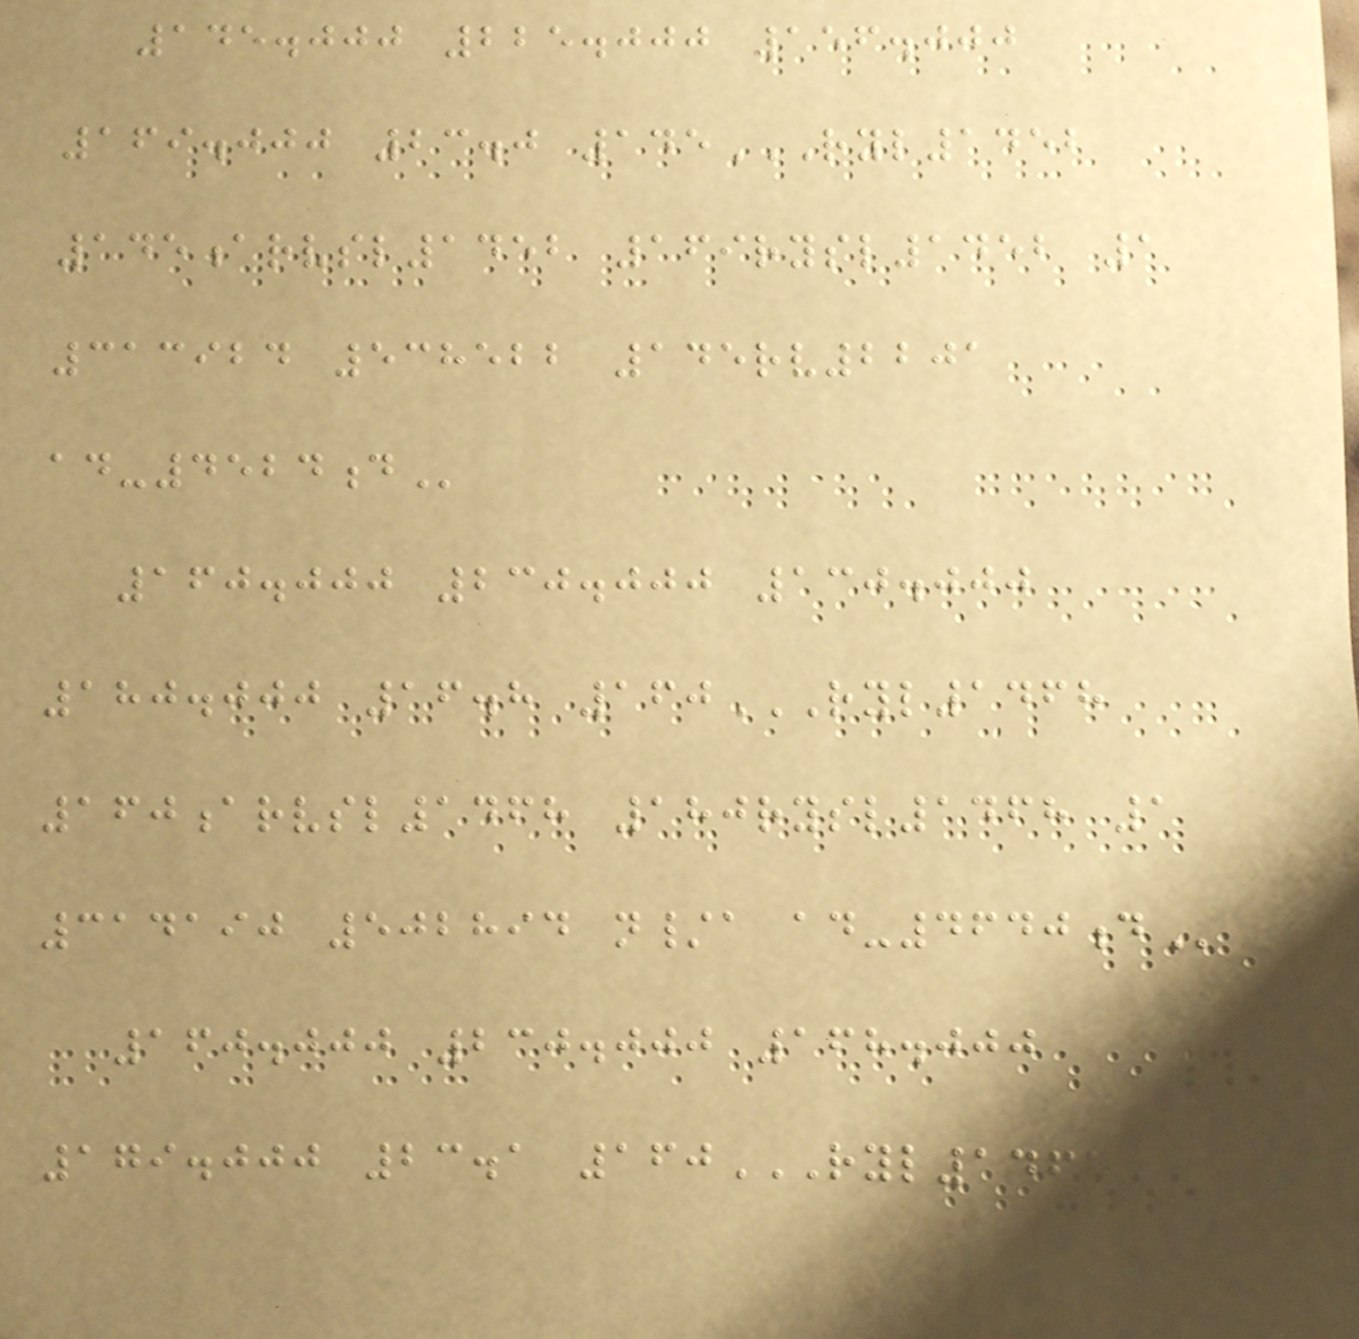145.000 225.000 156.000
169.000 23.0 145RYL1452
145ARVSL1452 169RYSL1452 1
313924 538522 145RV2201
AD-4524D
160.000 230.000 130.000
180.000 16.8 160RYL1468
160ARVSL1468 180RYSL1468 1
314190 502894 N/A AD-4640D
160.000 230.000 168.000
179.000 23.1 160RYL1467
